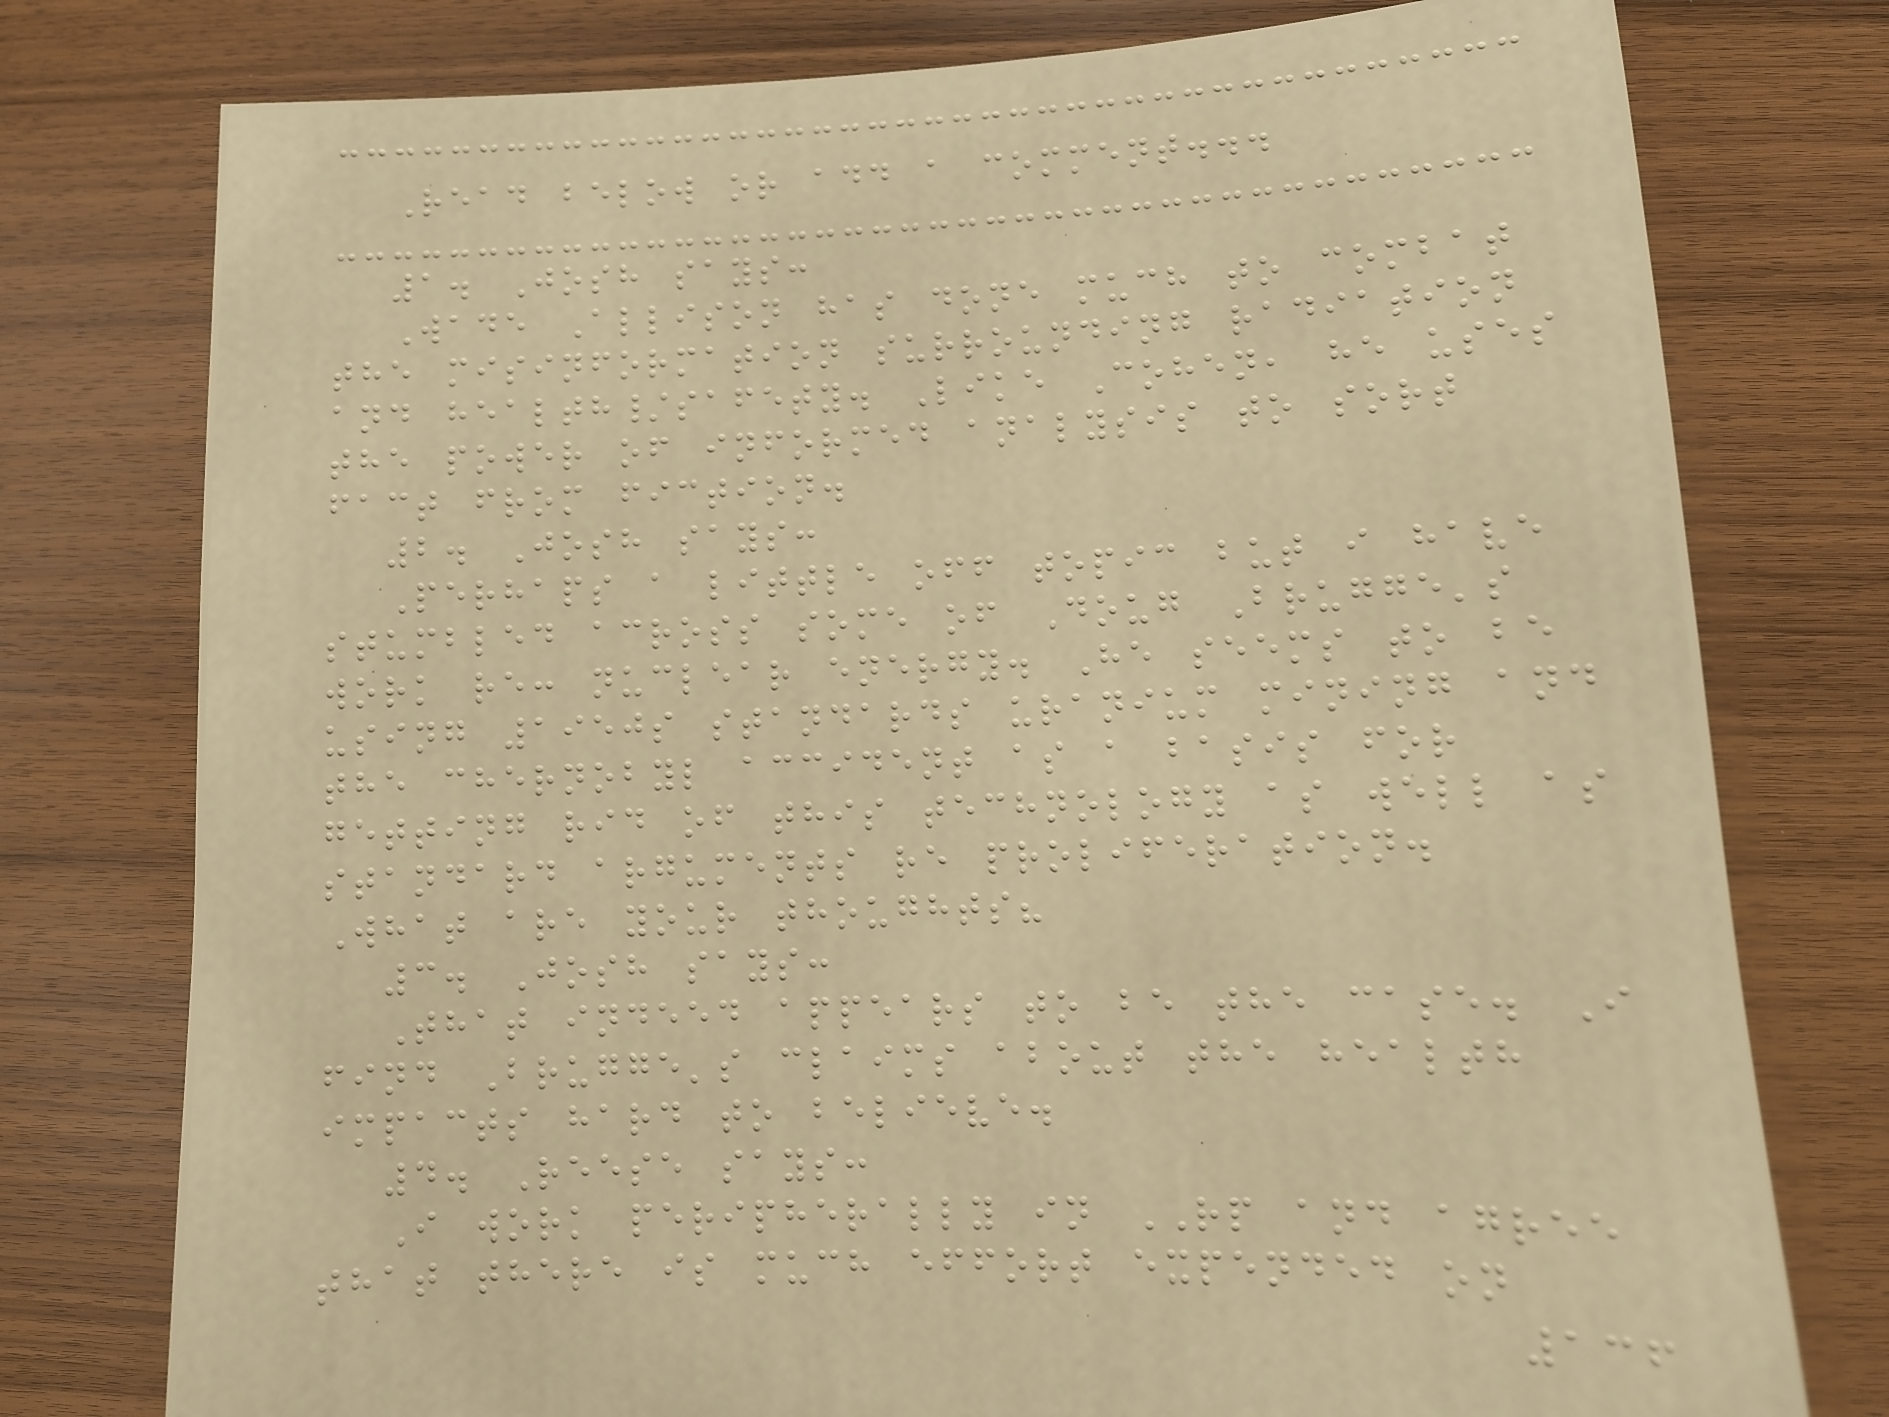Read below or add a comment...
1. Josh says:
Wade Allison has done much to combat
the misinformation surrounding radiation
and health/safety. Like Cohen, he uses
the power of informed analysis to sort
fact from fiction.
2. Josh says:
Perhaps a little off topic but i have
stumbled across some of Doug Brugge's
work re: nuclear energy. He seems to be
using 1950s standards uranium mining and
the chernobyl accident as a basis for
getting rid of this technology as well as
standard arguments re proliferation.
What are your thoughts?
3. Josh says:
That indeed appears to be the case. I
find Brugge's claims about the health
impacts hard to believe.
4. Reese says:
I work peripherally in RP and agree
that there is much effort expended on
136
